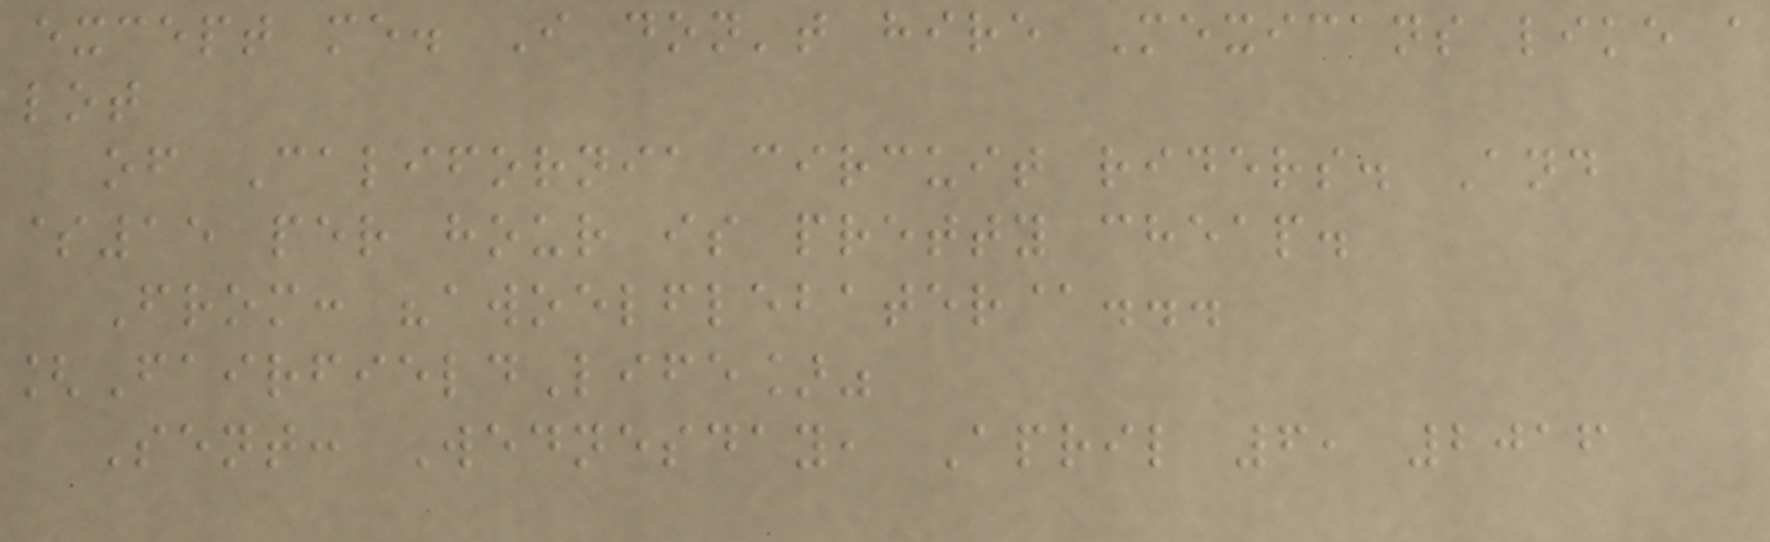except me. I don't hire Mexicans like a
lot
of California circuit riders. And
$15 per hour is pretty cheap.
From: "awoelflebater@...
[FairfieldLife]"
Sent: Wednesday, April 6, 2016
